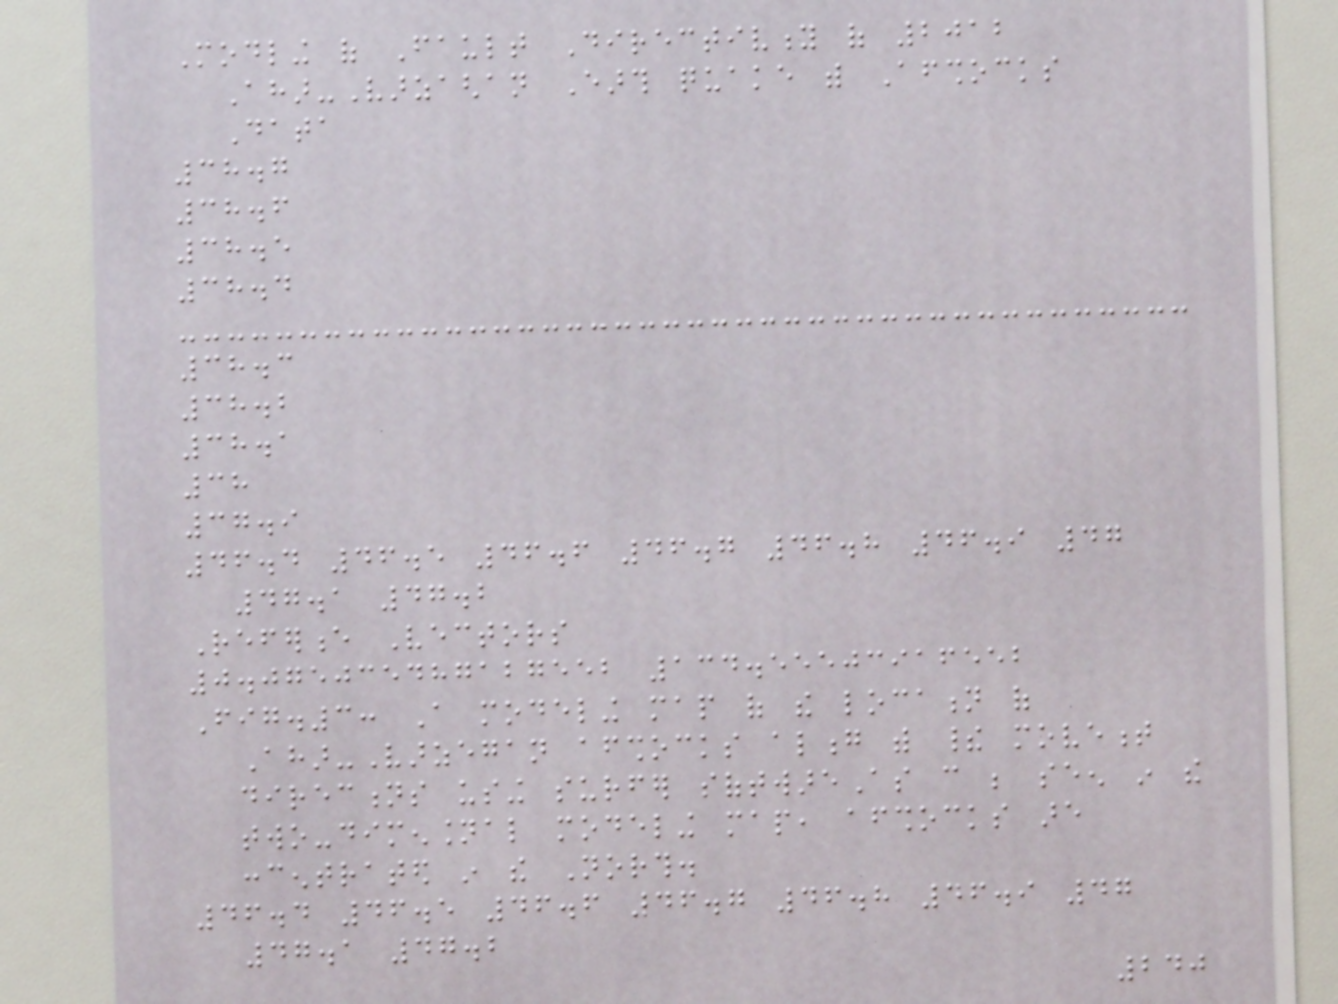Modling of Fault Directivity of 2012
Ahar-Varzaghan Earth quake with Aftershocks
Data
38.7
38.6
38.5
38.4
38.3
38.2
38.1
38
37.9
46.4 46.5 46.6 46.7 46.8 46.9 47
47.1 47.2
Reference Vectors
0.075035487127552 134.55503916552
Fig.3: A modeling map of the location of
Ahar-Varzegan aftershocks along with their movement
directions using surfer softwareAs can be seen in the
two-dimensional modeling map, aftershocks are
concentrated in the North.
46.4 46.5 46.6 46.7 46.8 46.9 47
47.1 47.2
240
